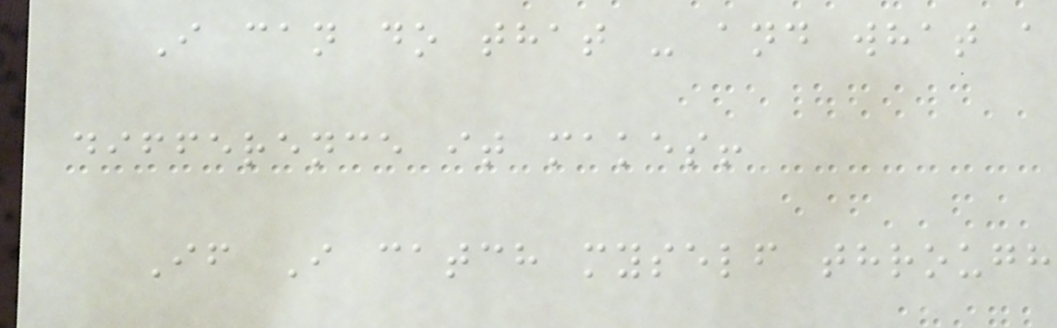I can do that - and what a
difference it makes!
If I catch myself through
